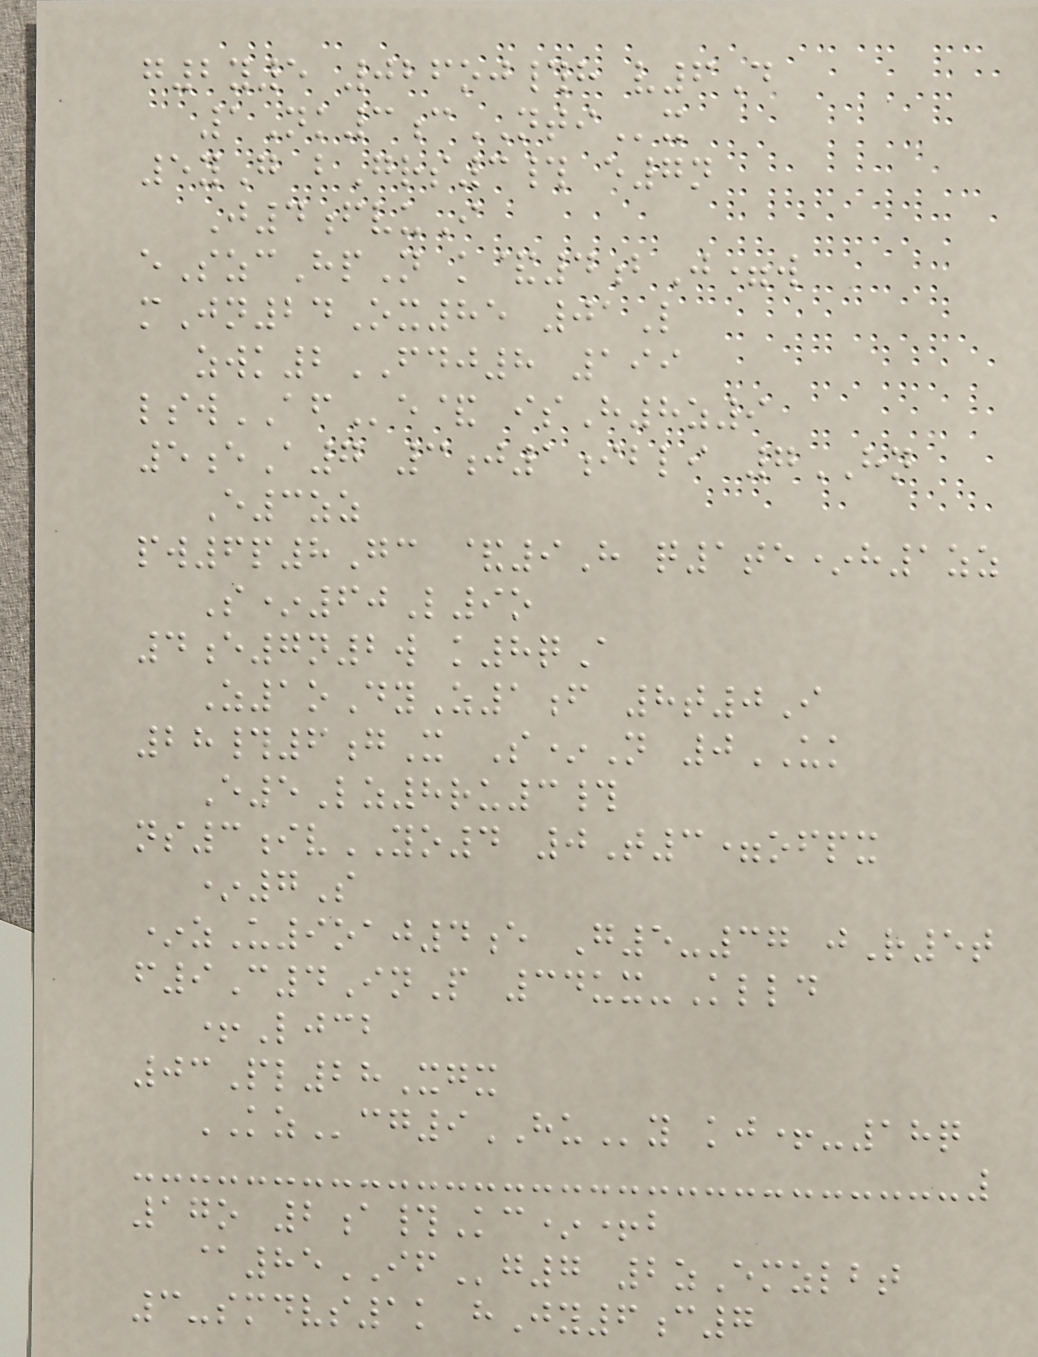g2y5 026oj#h v6D
1Nk3cNTIx
5yG bGrs3# e7n
J4fvuI
eSzcHpN k&4bJ=w
mJn24Ox85 01L
zwk2FDJ8 199
lswAFe& isH8z9
5eA7 3j1ibli 7HN
E3zz
pw6p8Gc &9H q1te*h1zz
S*60L9o
4e7n2w k8qA
Z1oDyZ1f 8t0I
28#6gX S*N 0UK
E5Lz8ru3#
ns3ivYO4 0T3=ofpx
*7S
*zU9oaj4e G5-37 jR5t
f9C4InP 34ux-Klld
+Ljcb
03Pl28Xgx
KZcg9HUy kj+-18q
17o 2a#Kc*+b
@85IFg7 2zEmzlbt
3-smdvs1k hJy6c7
